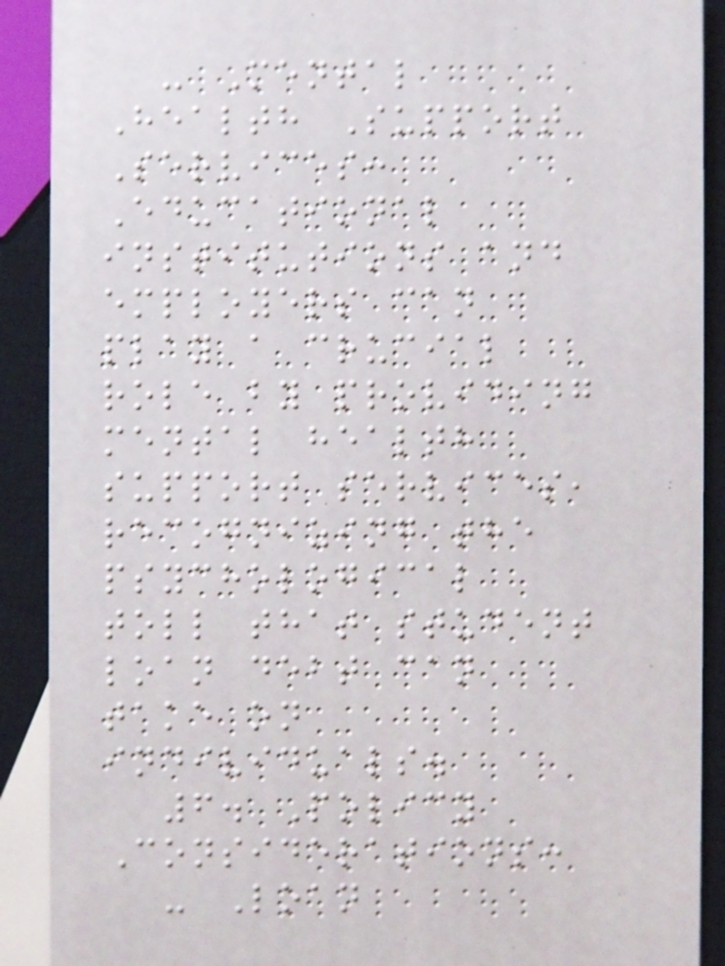- Mental
Health Support
Services:
Educational
institutions and
employers can
play a crucial
role by providing
mental health
support services,
recognizing the
psychological
toll that student
loan debt can
take on
individuals.
6. Policy
Considerations:
- Loan
